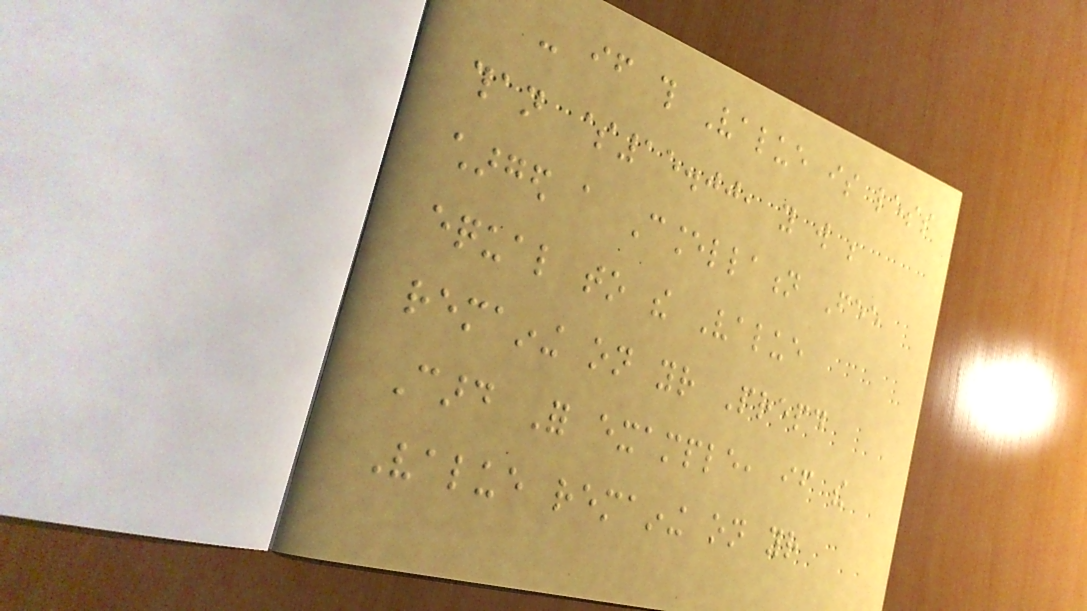- if this Value is less
than $15.00, you will be
charged a Cancellation Fee
equal to the Value
remaining on your Prepaid
Card For example, if the
Value remaining on your
